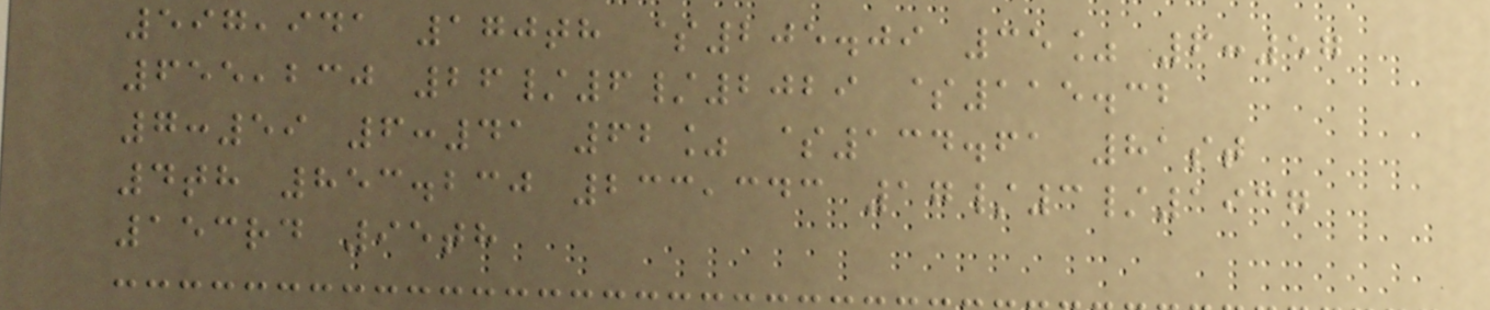597,941 170th $205.09 35% 6:57
655,230 26/6/2029 $115.32
7:59 6:41 62% $134.61 81st
4th 853.230 233,343 17/3/1937
153rd 95th
